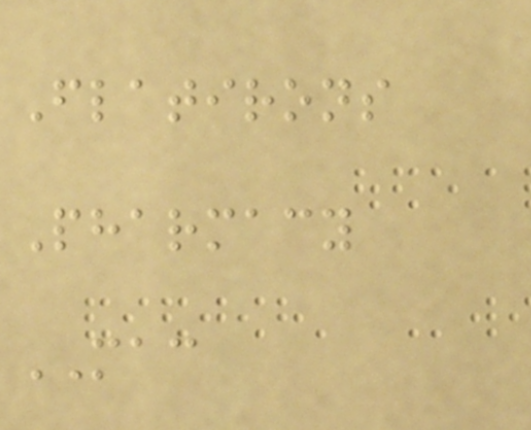Flatirons
Pharmacy
MAC
